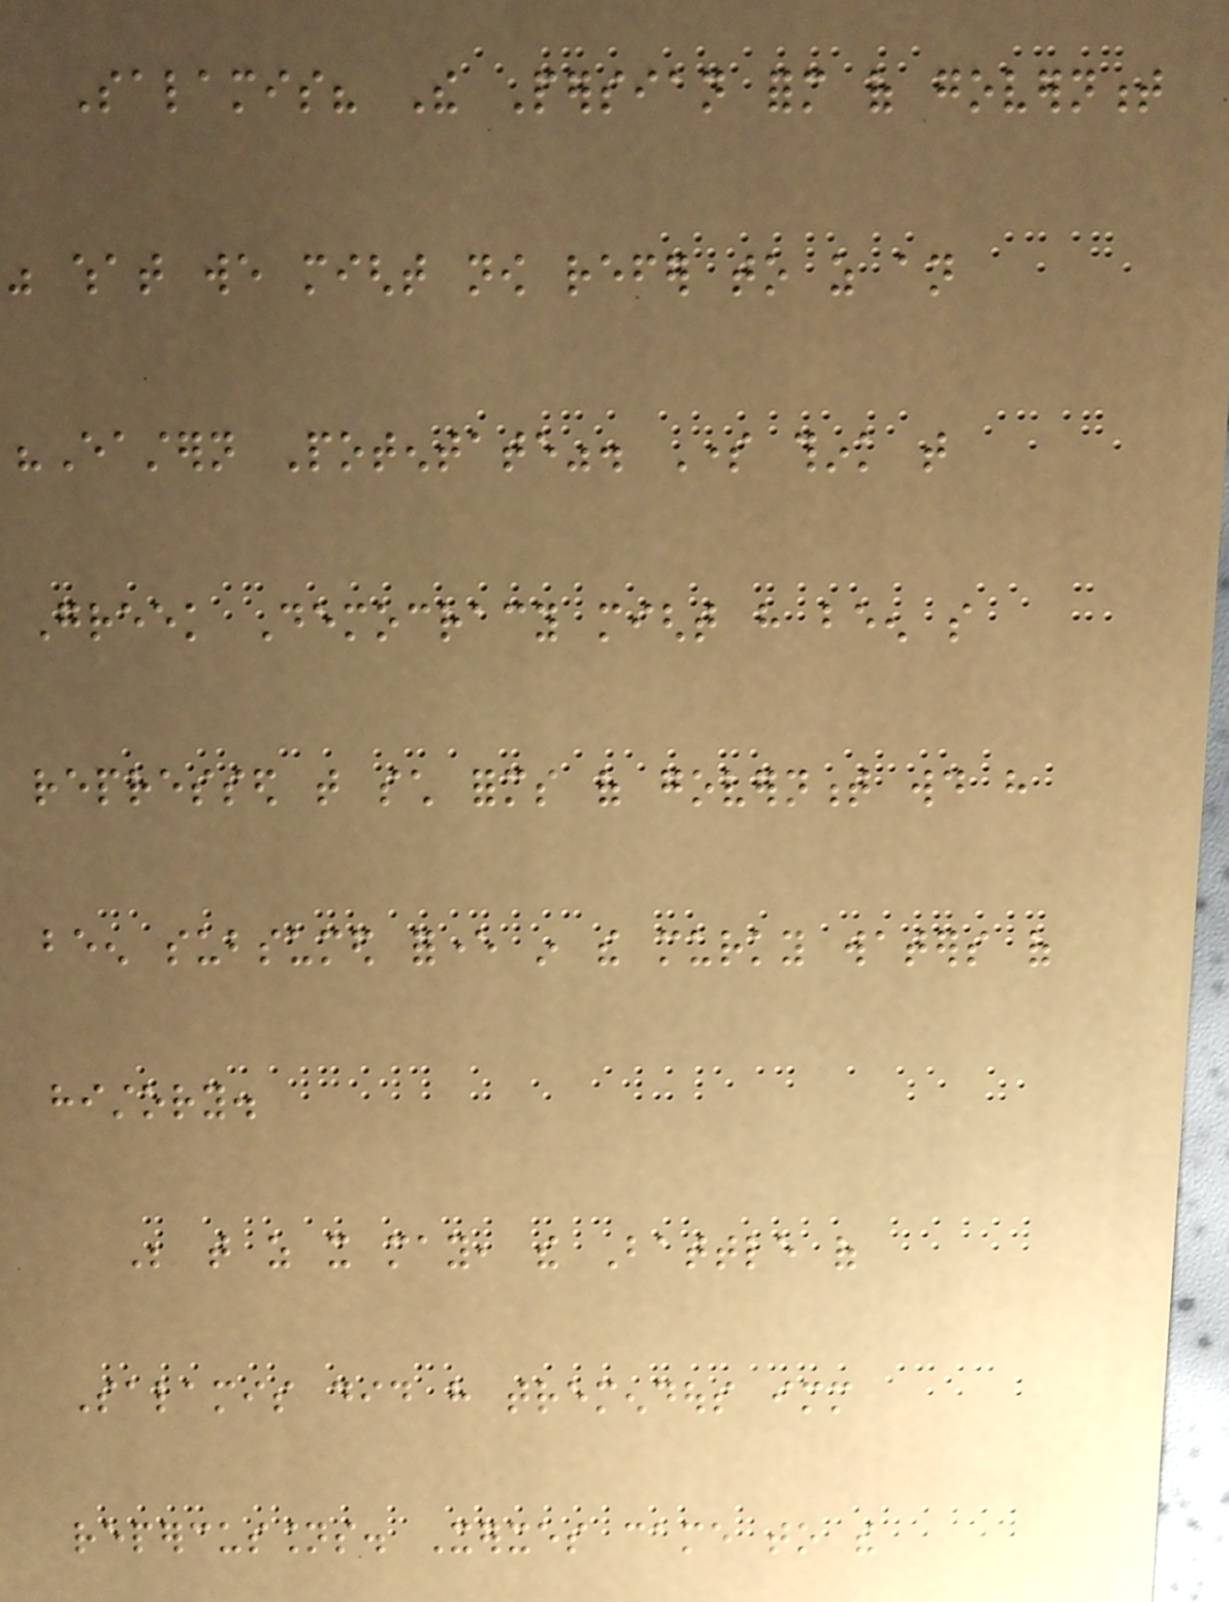Salamis? The Persian form of government
was what we might now refer to as an
"Eastern Potentate". Some think that
Greek Democracy might have been so
repressed that such forms of government would have
been subsumed forever in the murky waters of
history.
Be that as it may, the Battle of
Salamis did have tremendous immediate
repercussions. Xerxes came to the
